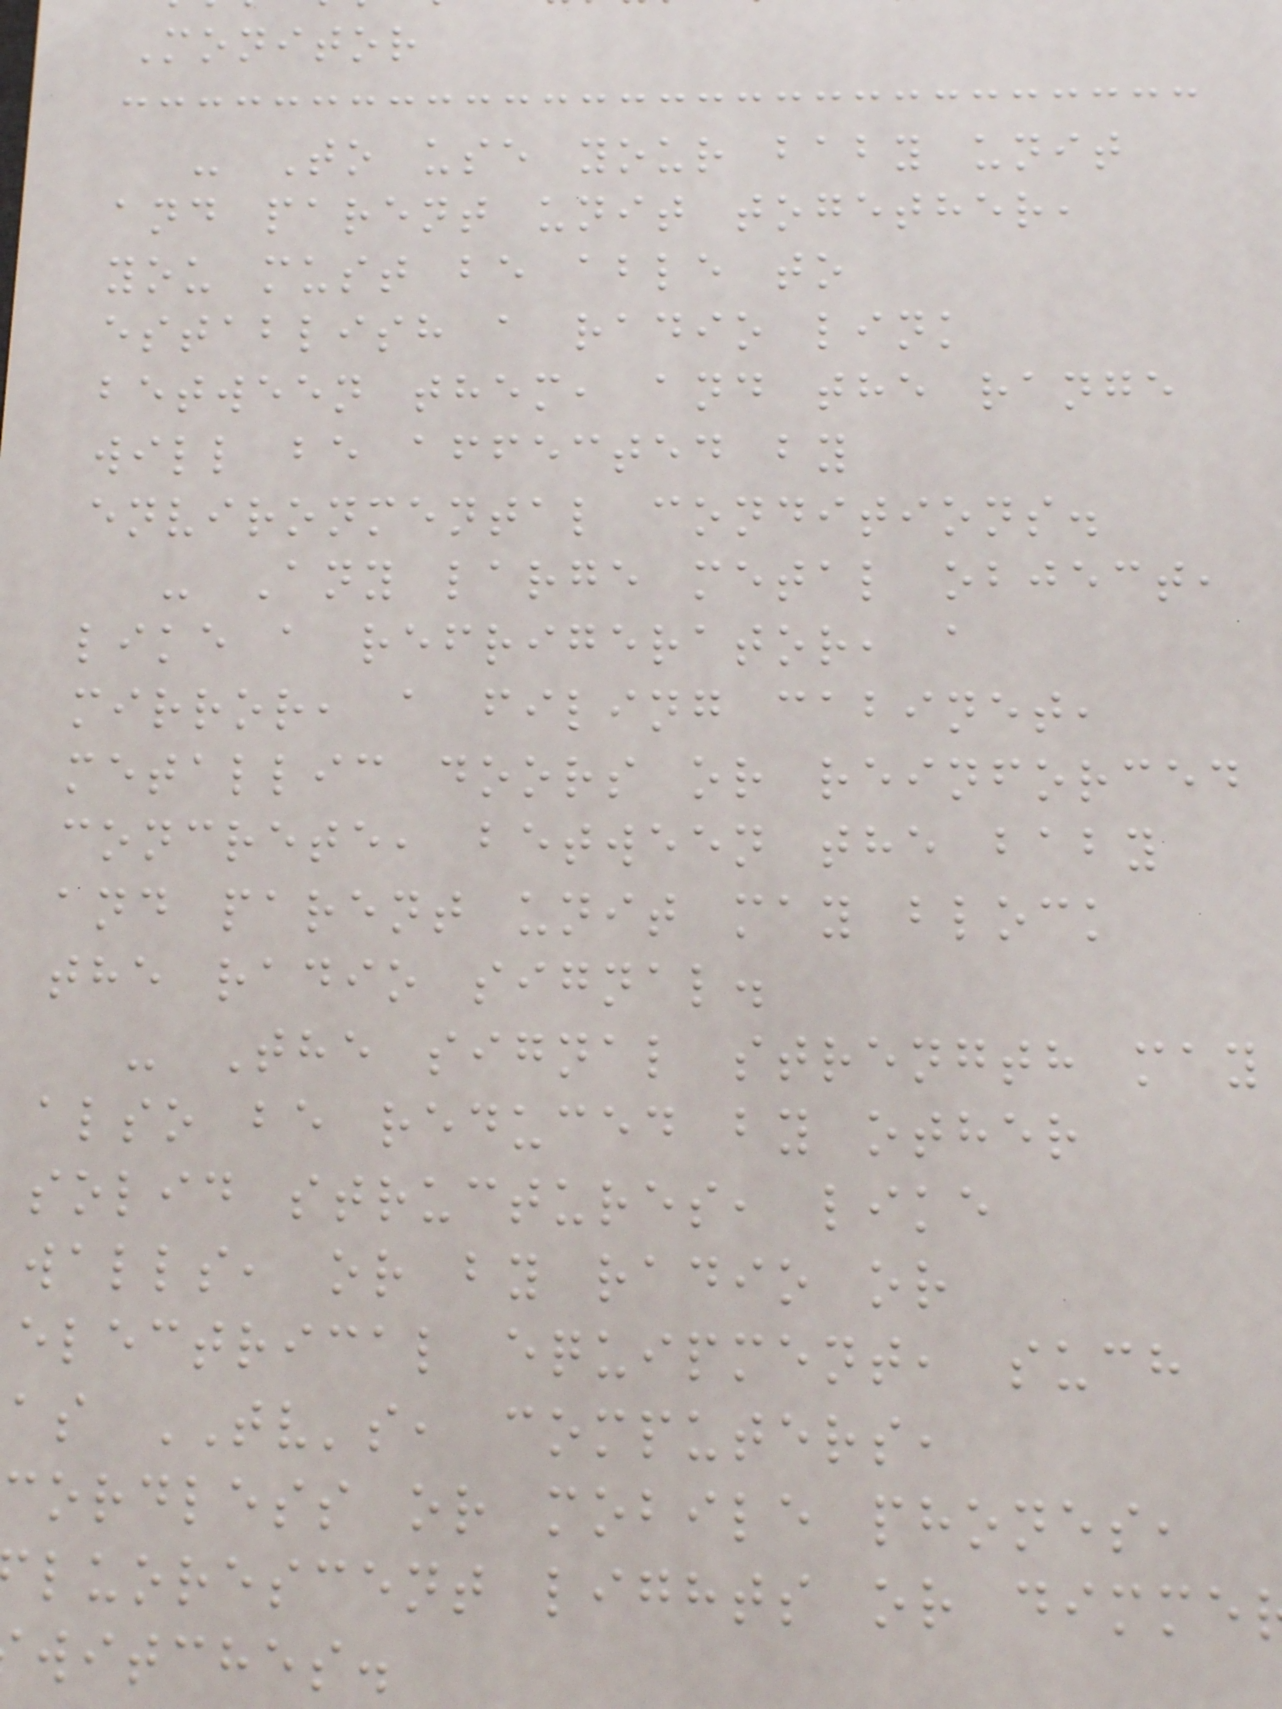Monitor
- To use your baby unit
and parent unit together,
you must be able to
establish a radio link
between them, and the range
will be affected by
environmental conditions.
- Any large metal object,
like a refrigerator, a
mirror, a filing cabinet,
metallic doors or reinforced
concrete, between the baby
and parent unit may block
the radio signal.
- The signal strength may
also be reduced by other
solid structures, like
walls, or by radio or
electrical equipment, such
as TV's, computers,
cordless or mobile phones,
luorescent lights or dimme
witches.
